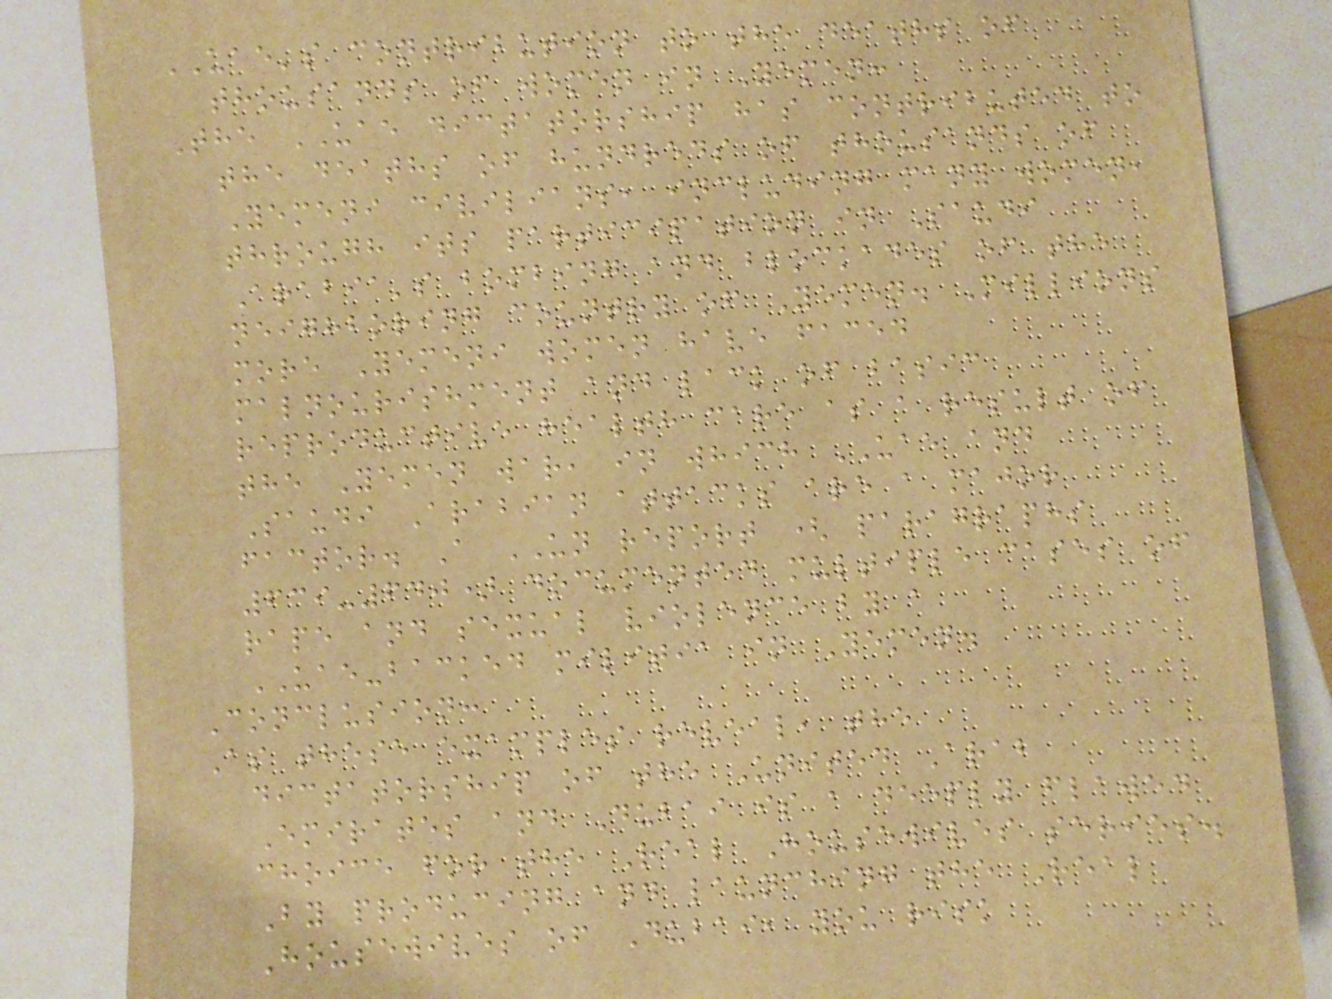UAE's contribution to the deaths of
thousands of women in Yemen:
The UAE dictatorship has contributed to
the deaths of hundreds of thousands of
Yemeni civilians, including many women,
through its participation in Saudi
Arabia's bombing and blockades of the
neighboring country of Yemen. Millions
more Yemeni women have faced
malnourishment and lack of basic
reproductive health care as a result of
the Yemen war, in which UAE and
Saudi Arabian attacks are a major
factor. A UN report ( paragraphs
639-640) documented multiple cases of
rape and sexual violence by a
UAE-backed militia in Yemen.
Conclusion:
As these examples reveal, the
dictatorship of the United Arab
Emirates and Dubai is a deeply flawed
choice for the Real Housewives series.
By producing and launching the Real
Housewives of Dubai, you risk
